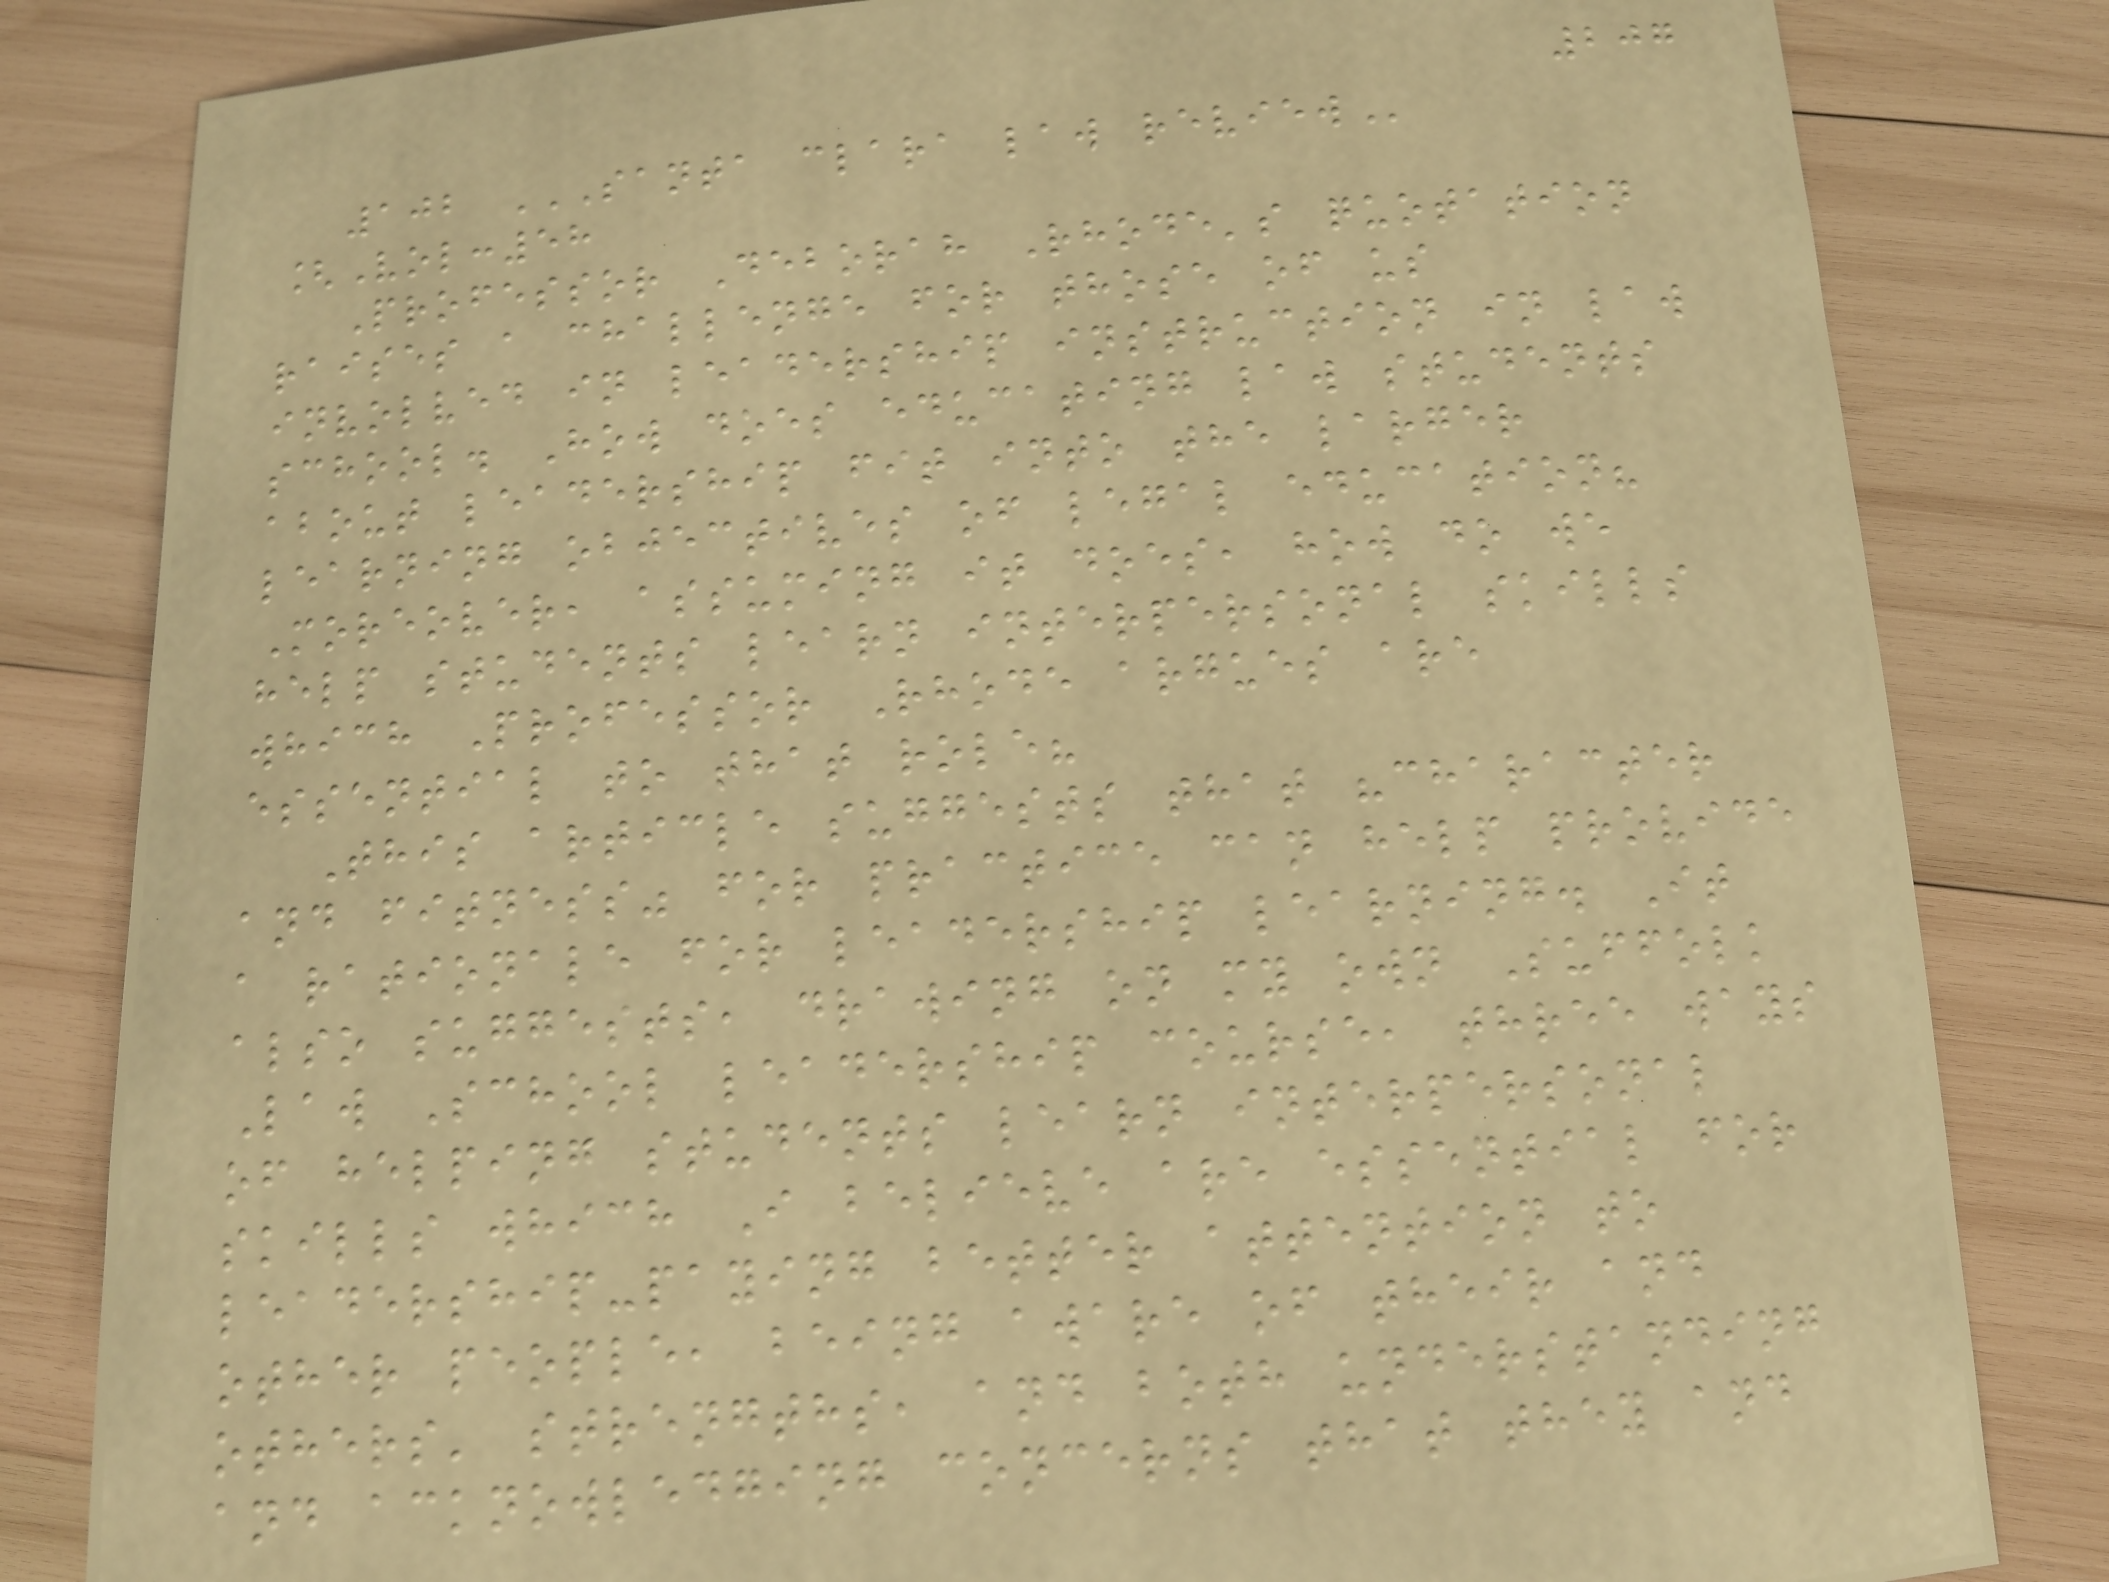207
102 SANTA CLARA LAW REVIEW
[Vol:58
Professor Deborah Rhode's quotation
raises a challenge for those of us
involved in leadership instruction in law
school. How does educating law students
about leadership fit into the larger
learning objectives of legal education?
Moreover, assuming it does, how do we
help students learn interpersonal skills
which Professor Rhode argues are
essential to that role?
This article suggests that "character
and fitness" for practice can help provide
a rationale for leadership learning. It
also suggests, drawing on my own Suffolk
Law School leadership course, three ways
of helping students learn interpersonal
skills which I believe are essential for
leadership-paying better attention to
other people, being aware of their and
others' strengths, and both understanding
and acknowledging concerns that they and
